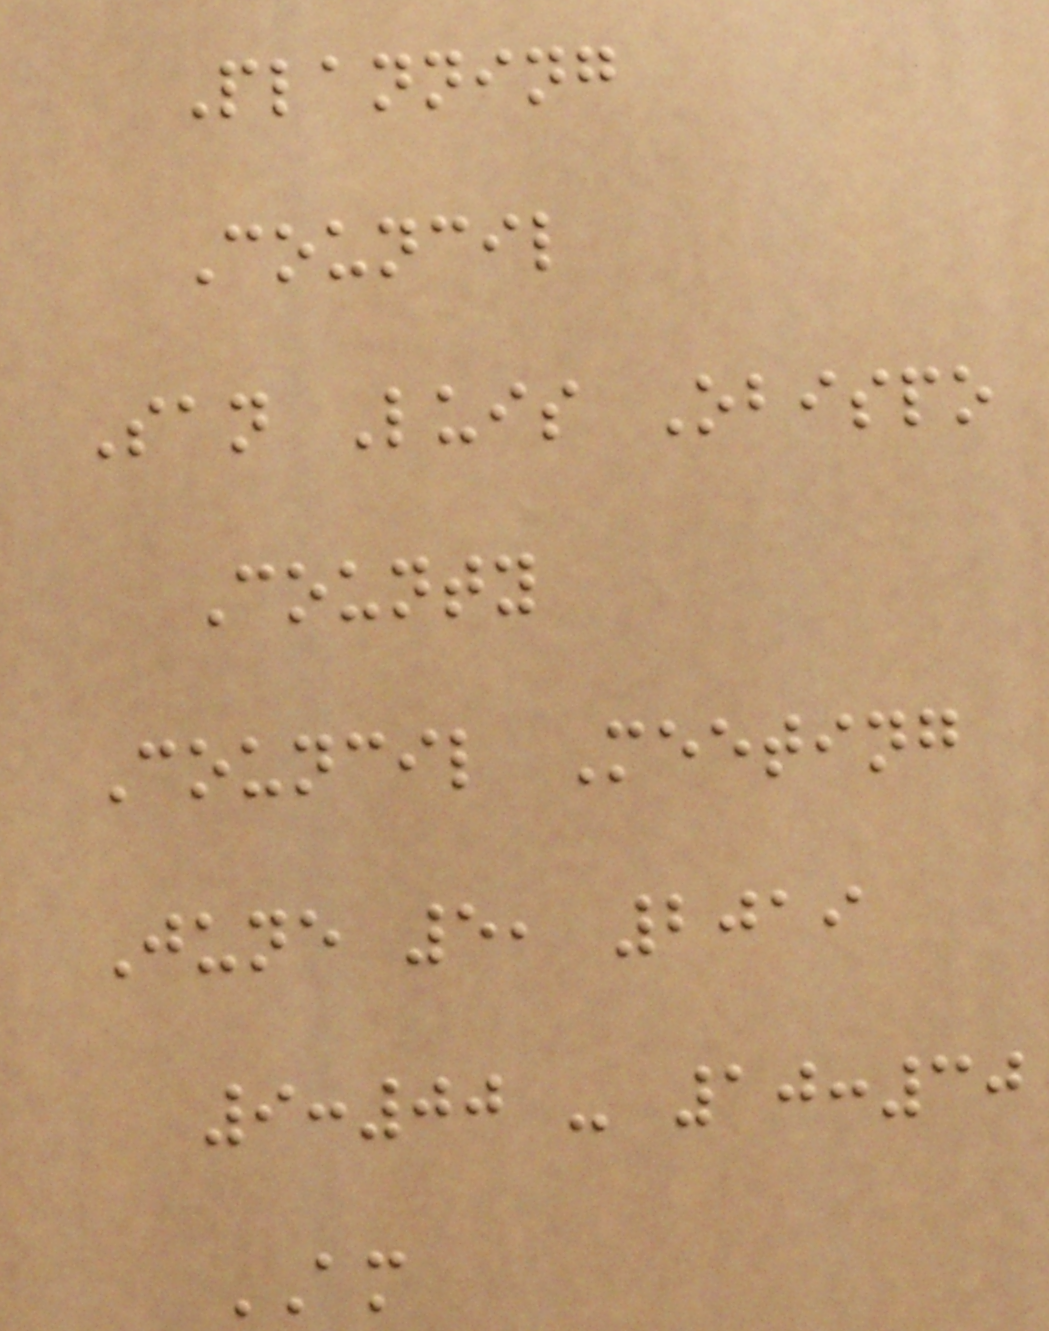Planning
Council
San Luis Obispo
County
Council Meeting
June 5, 2019
9:00 - 10:30
AM
